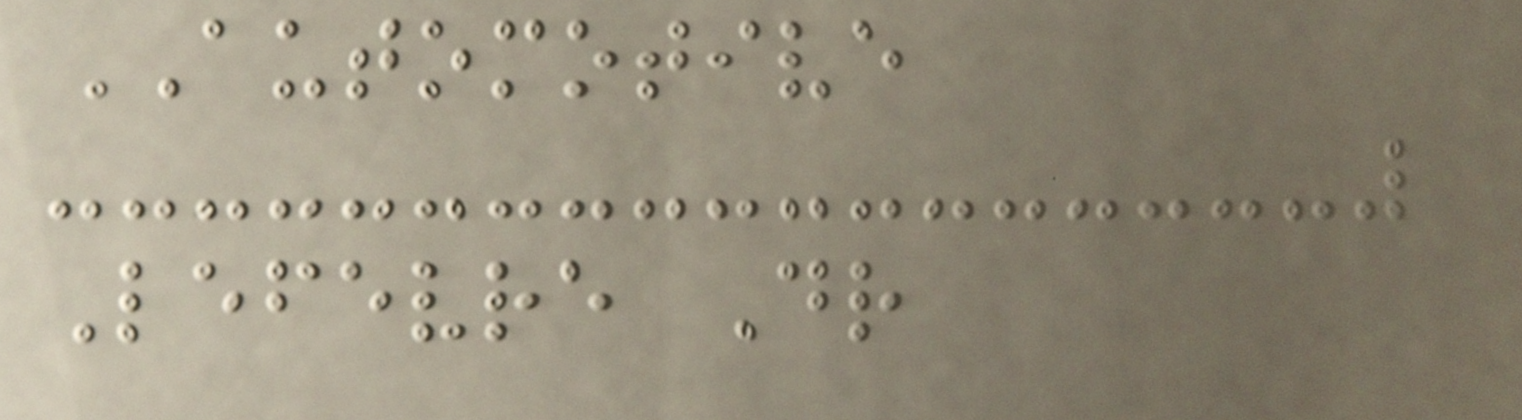AUTOMOTIVE
Lefevre Dr
